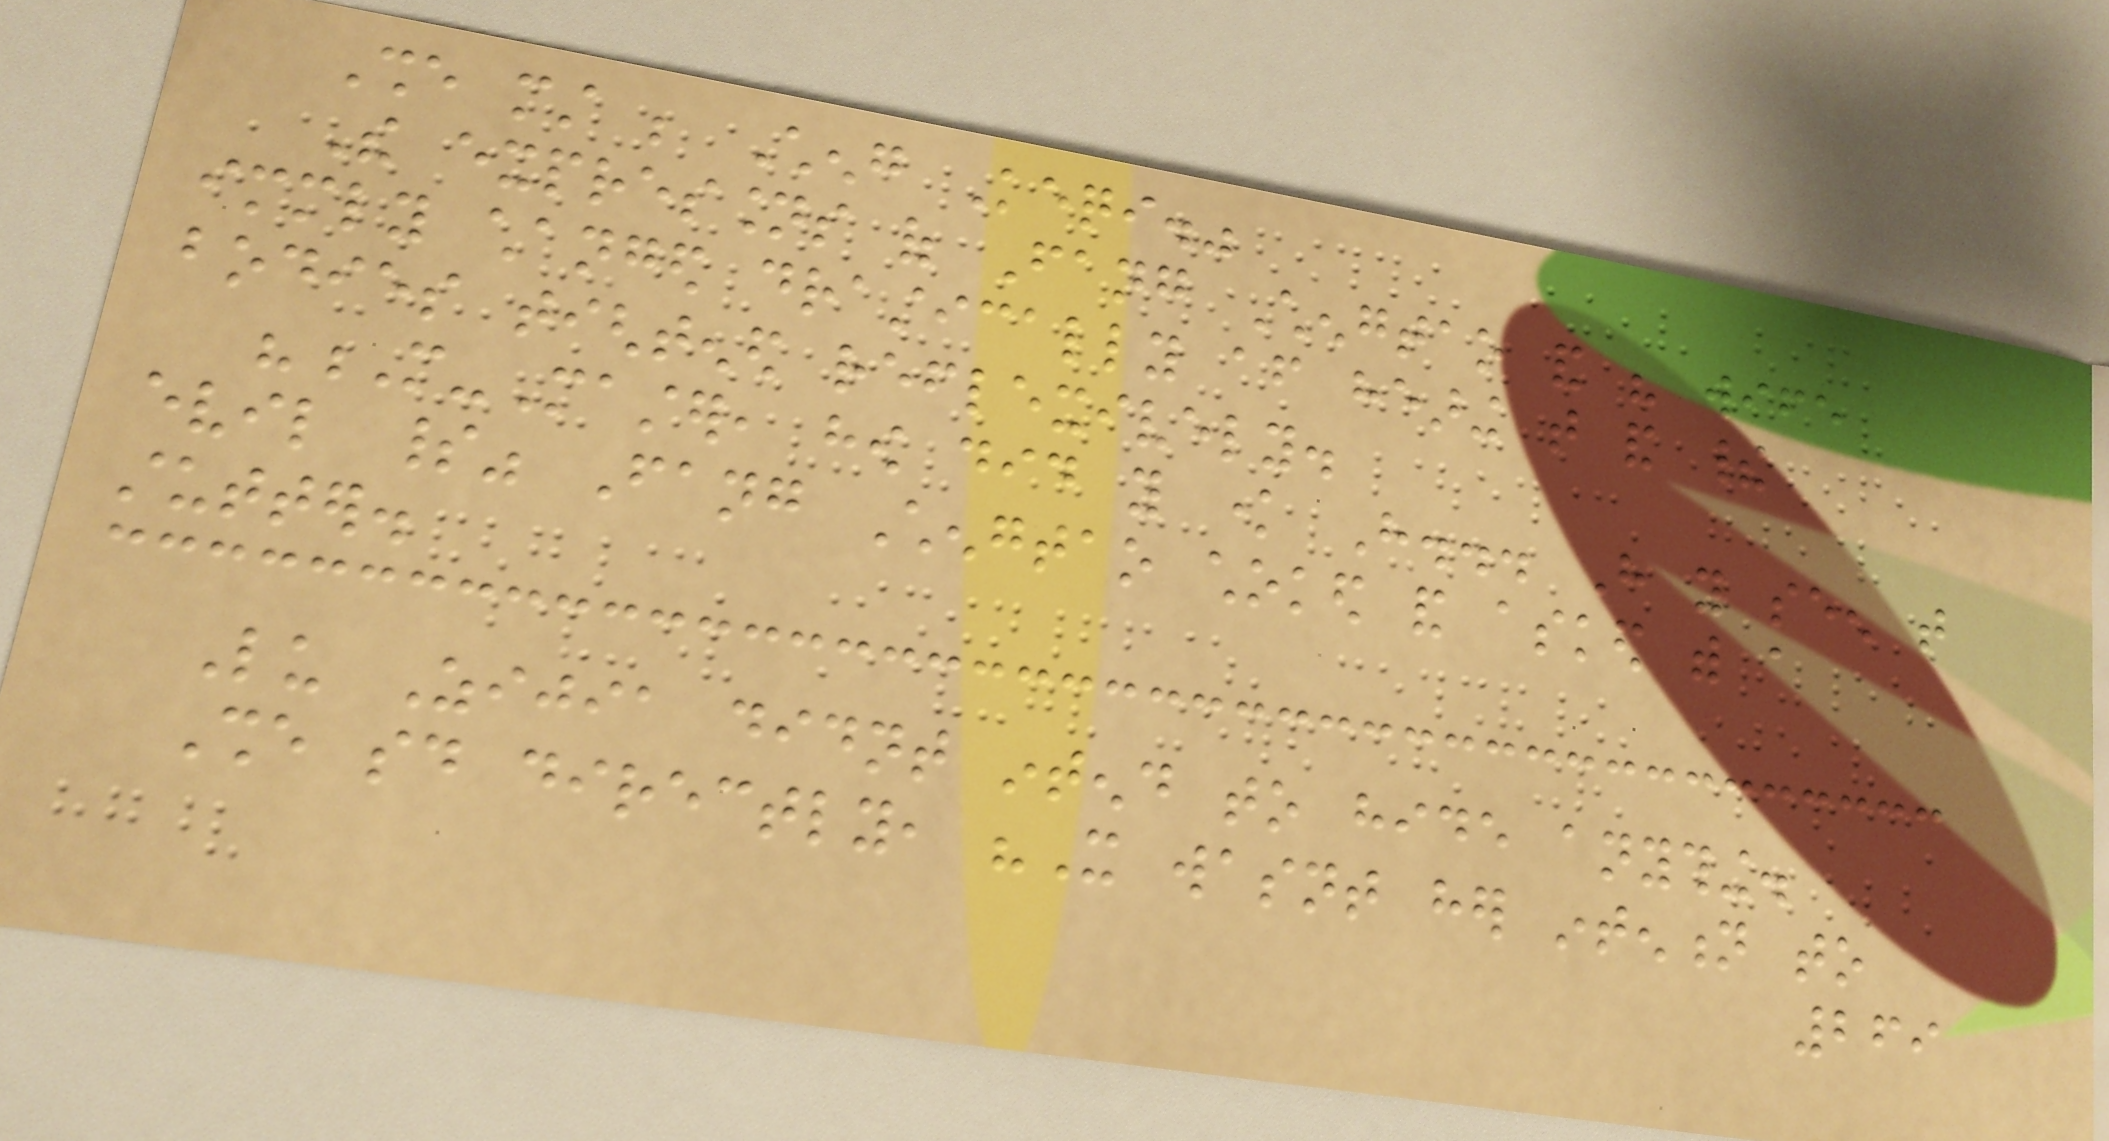She must be Cheng Keqi."
The expressions of Fang Chengtao and his wife
immediately changed drastically after hearing that and their
bodies tightened reflexively.
"M-Master, how did you know Have... Have you seen that
evil spirit" Fang Chengtao choked and asked with a
stutter.
Lu Zijia didnt intend to hide anything.
She said directly, "It wasnt her intention to
269
